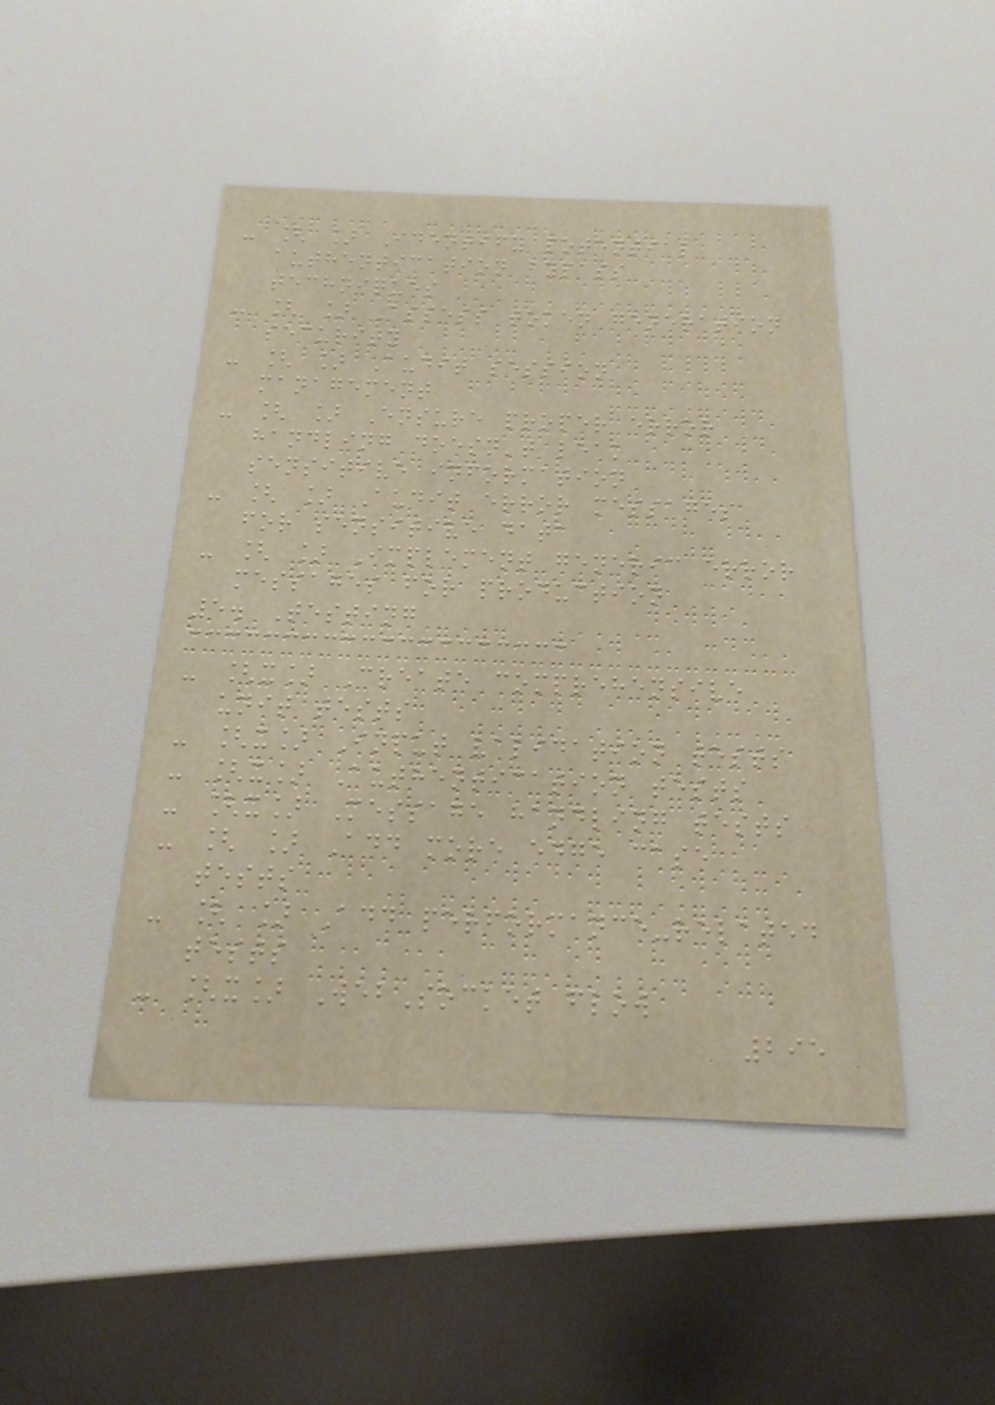- [ ] Identify potential
authentication bypass
techniques
- [ ] Assess token generation
security
- [ ] Audit session
management
- [ ] Ensure proper error
handling doesn't leak
sensitive information
- [ ] Audit error messages
for sensitive data
- [ ] Implement generic error
messages for production
5. Testing
- [x] Create comprehensive
unit tests
- [x] Input validation tests
- [x] Authentication tests
- [x] Message handling tests
- [ ] Add more edge case
tests
- [ ] Add performance-related
tests
- [x] WebSocket flow
295
